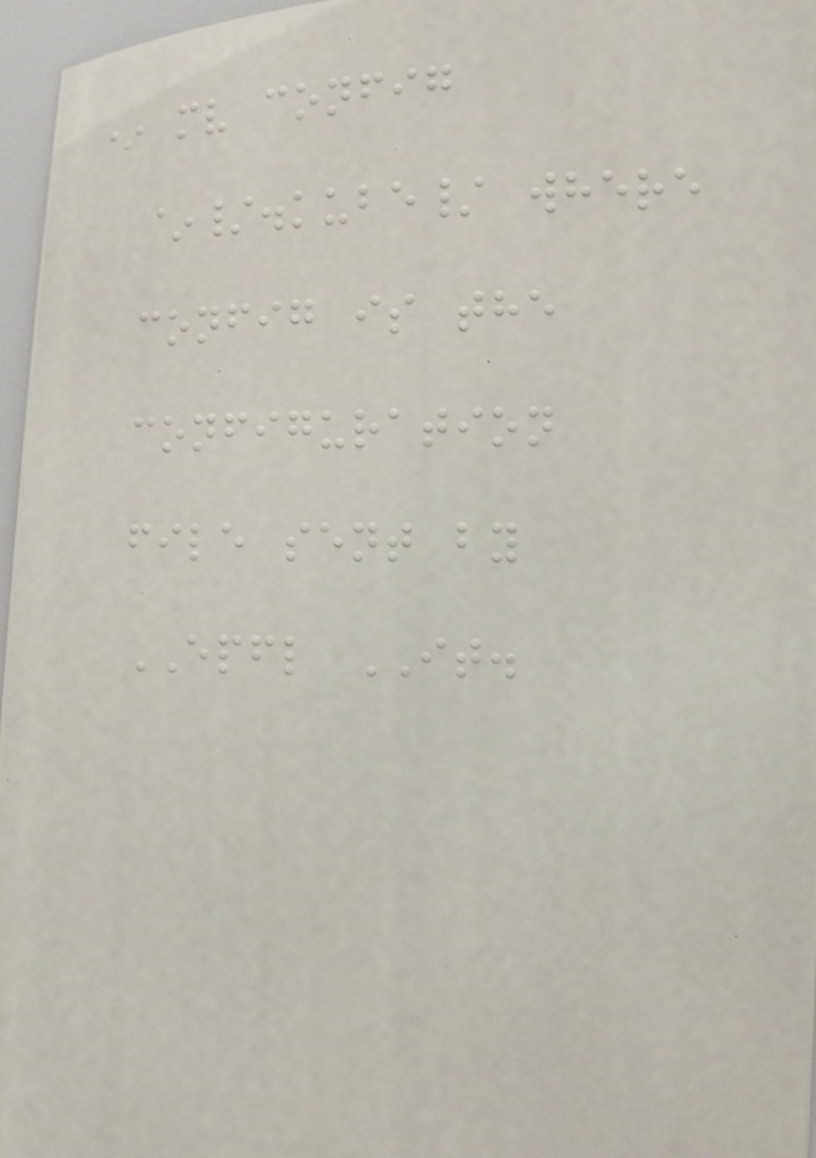* mv config
~/.kube/ where
config is the
configuration
file sent by
EPFL IT.
